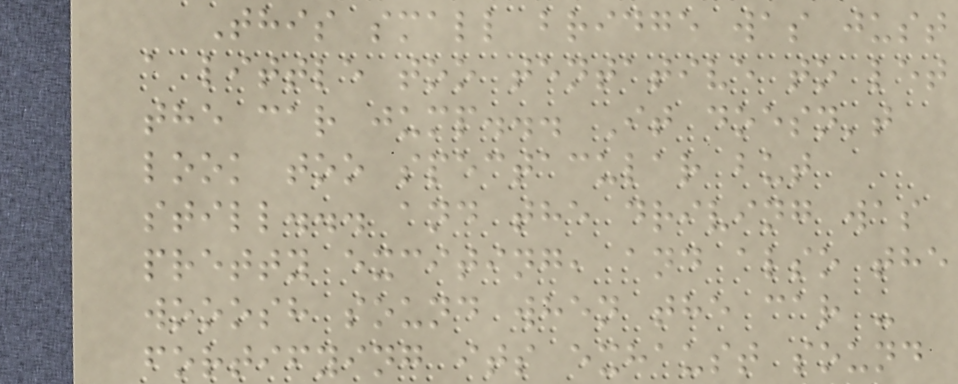This small bridge was just
a little too tentative to let
the car jump... It doesn't
look too spectacular but
still... and the driving was
pretty exciting, and also the
wooosh sound when the car -
fortifying its exhaust sound
